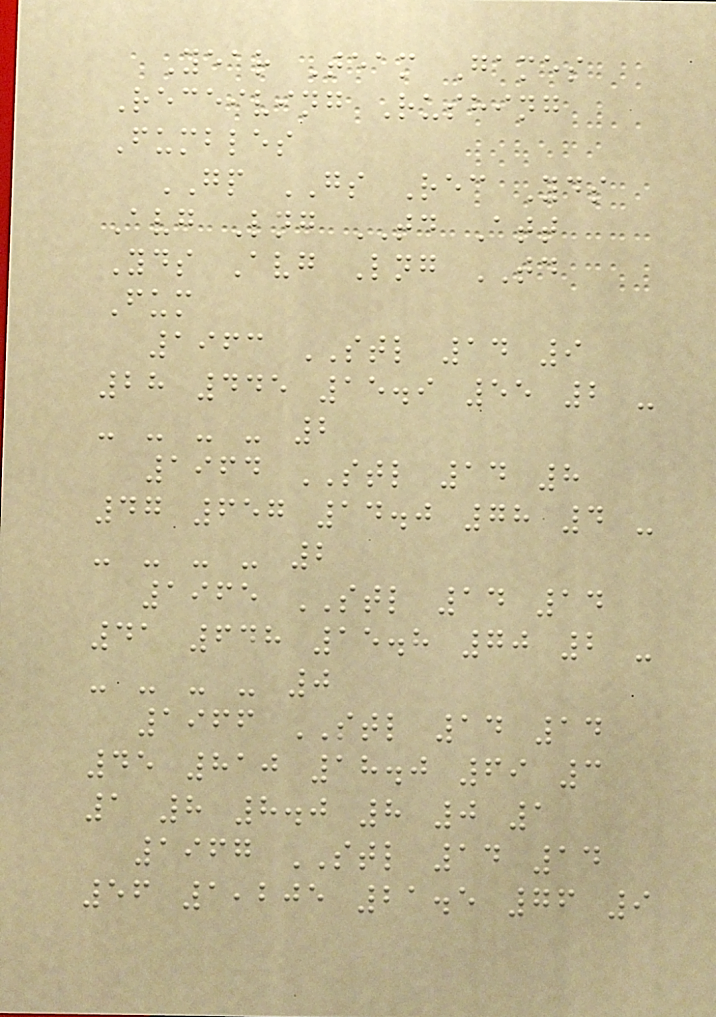Year Team Games
Receiving Rushing
Fumbles
GP GS Rec Yds
Avg Lng TD Att
Yds Avg Lng TD
Fum
1963 STL 14 9
28 445 15.9 55 2 -
- - - - 2
1964 STL 14 8
47 657 14.0 78 4 -
- - - - 2
1965 STL 14 14
41 648 15.8 70 2 -
- - - - 0
1966 STL 14 14
45 810 18.0 69 3
1 8 8.0 8 0 1
1967 STL 14 14
56 1,205 21.5 76 9
